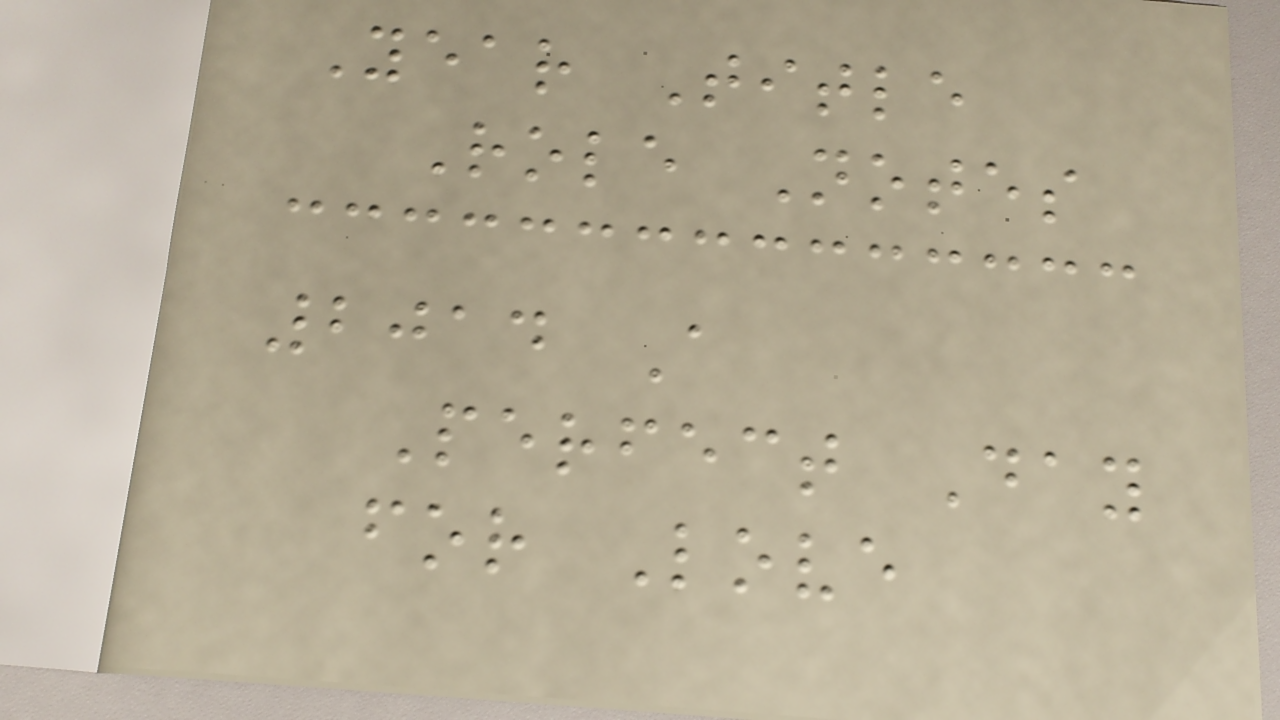Year Title
Role Notes
2014 A
Perfect Day
for Love
